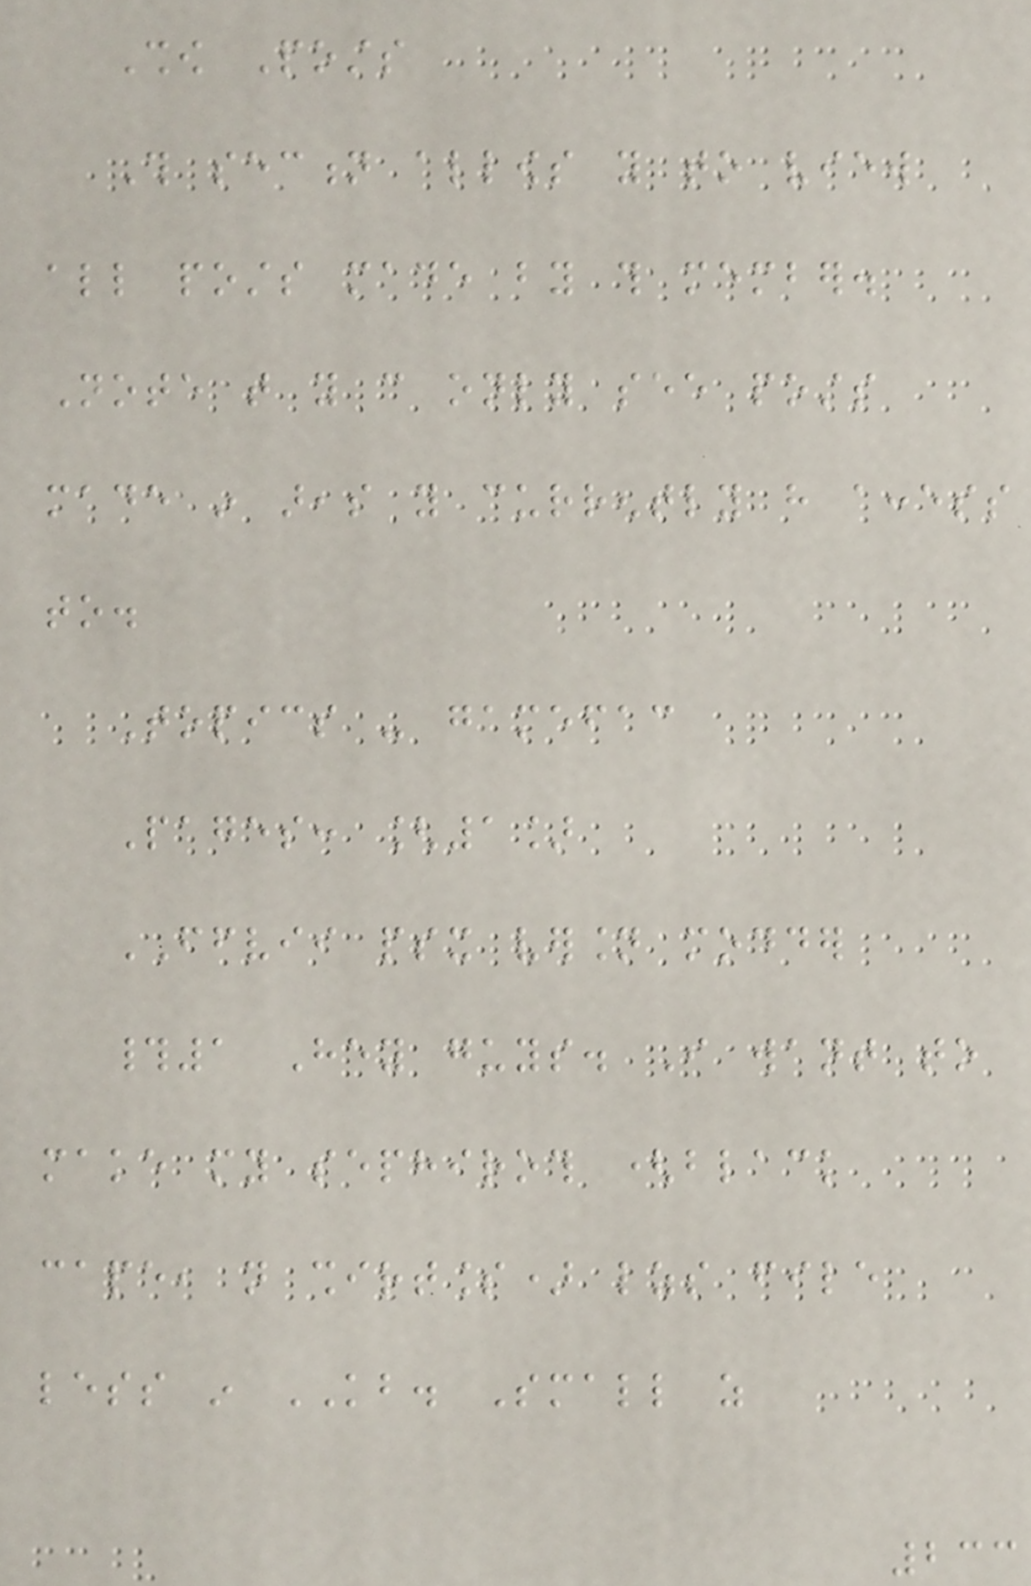Show Posts
This section allows you to view
all posts made by this member.
Note that you can only see posts
made in areas you currently have access
to.
Topics - gamefac
Pages: [1]
FFVII psx version modder
#1 Hey guys. I want to
make my sephiroth (black
cape, not shirtless) lzs file
less in KB. Small as
233
